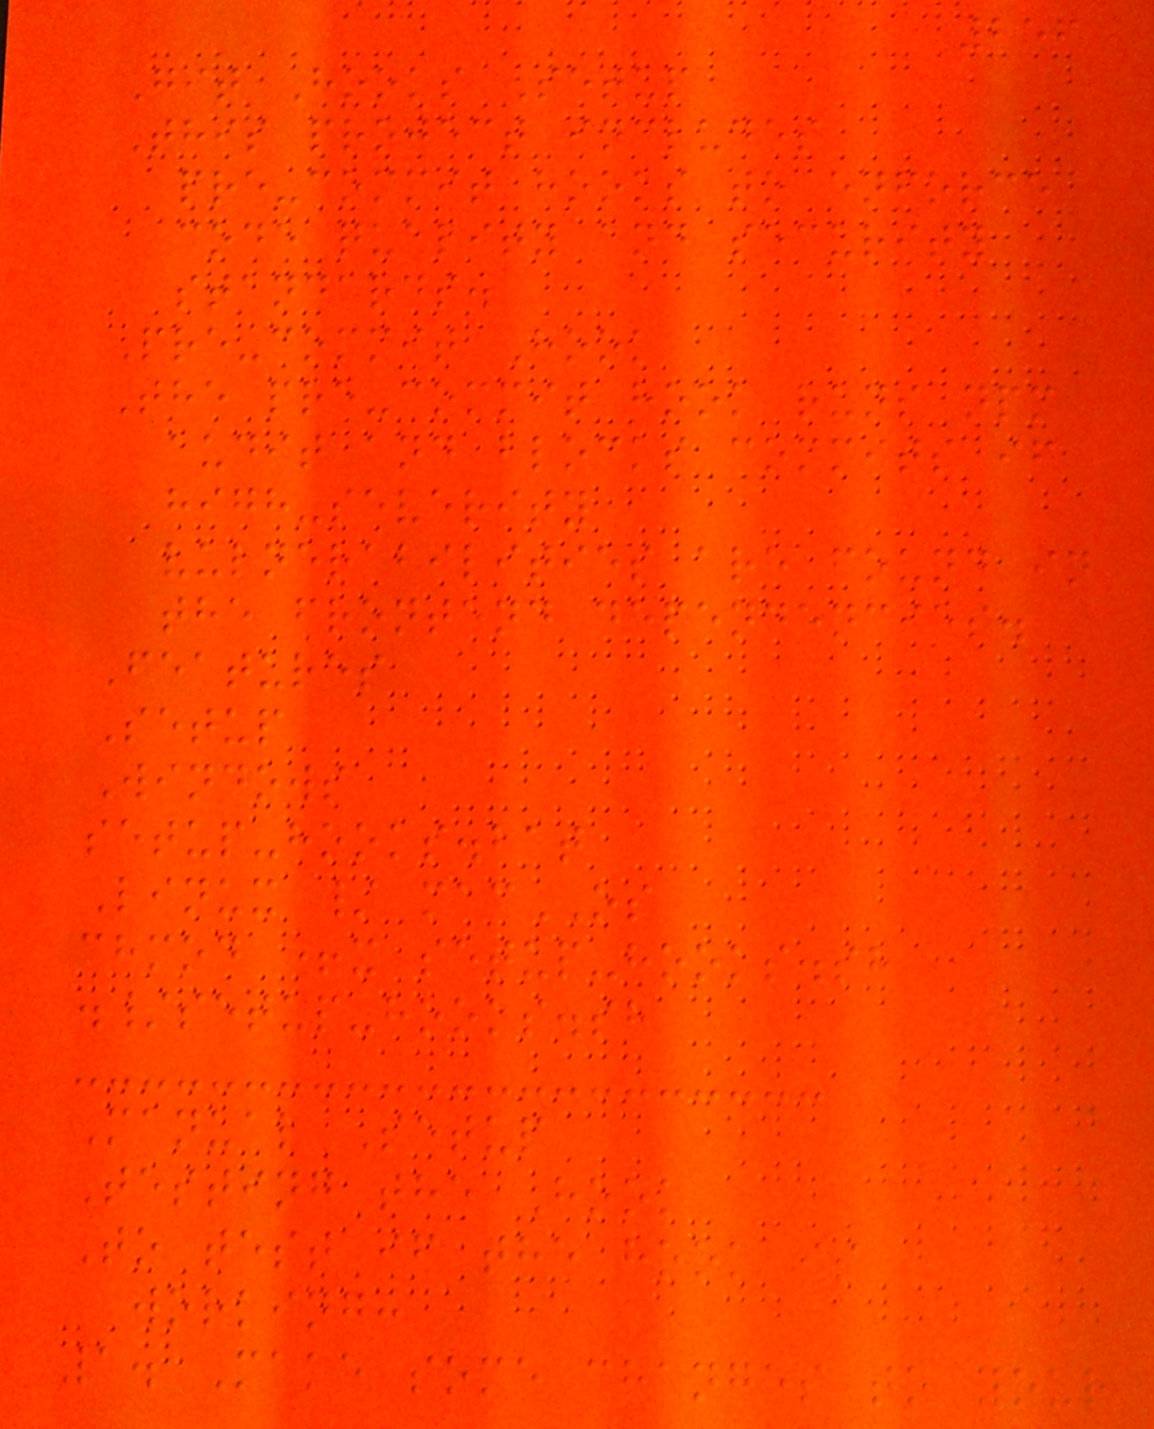256
Git Hooks Setup
This project includes
pre-commit hooks to enforce
code quality and security
standards.
Pre-commit Hook
The pre-commit hook runs npm
audit and blocks commits if
high-severity
vulnerabilities are found in
the frontend dependencies.
Features
Setup
Windows
setup-hooks.bat
Linux / macOS
chmod +x setup-hooks.sh
./setup-hooks.sh
Manual Setup
Testing the Hook
To test if the hook is
working:
1. Make some changes to your
